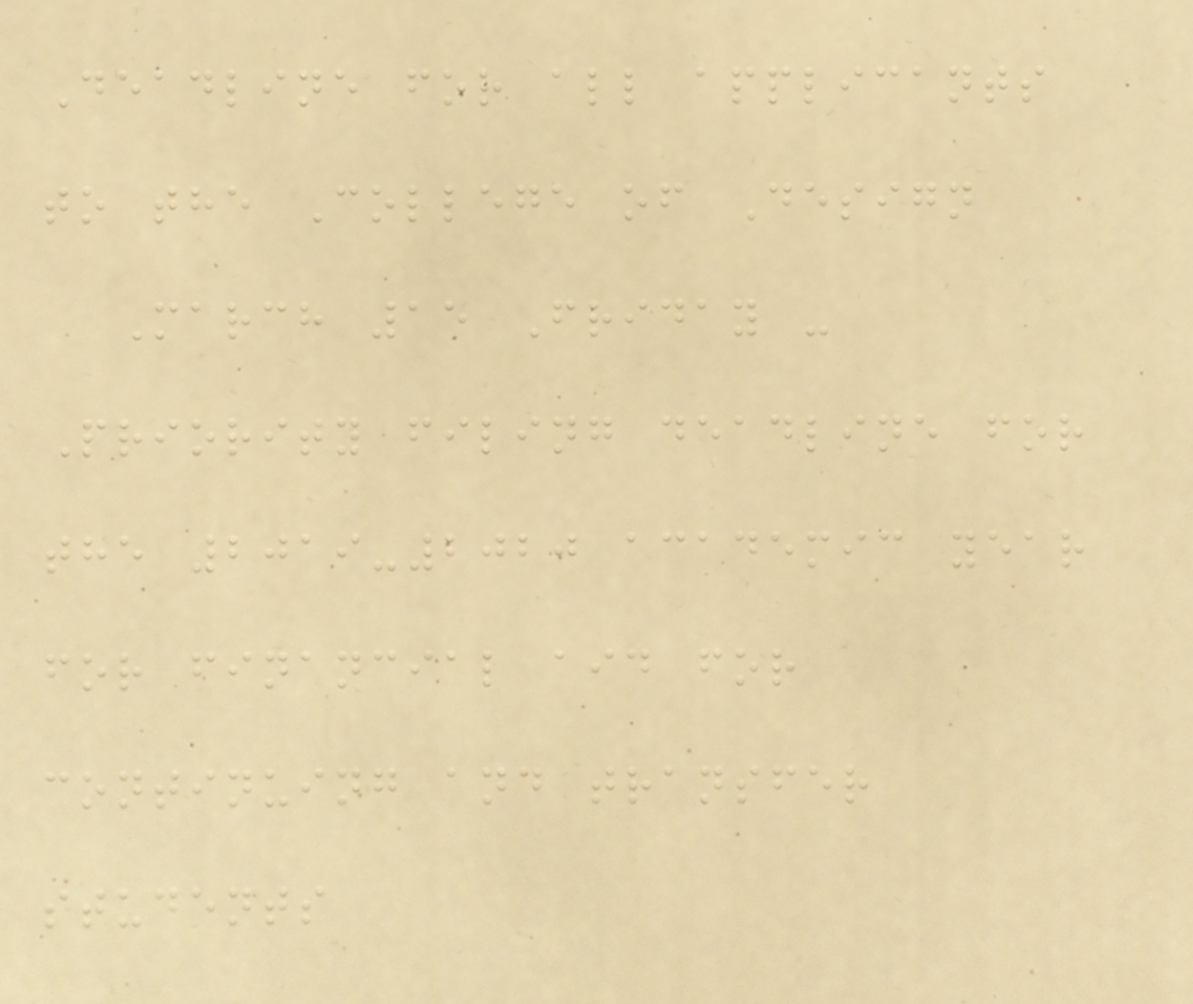Deadline for all applicants
to the College of Design
March 15 Friday -
Priority filing deadline for
the 2019-2020 academic year
for financial aid for
continuing and transfer
students
